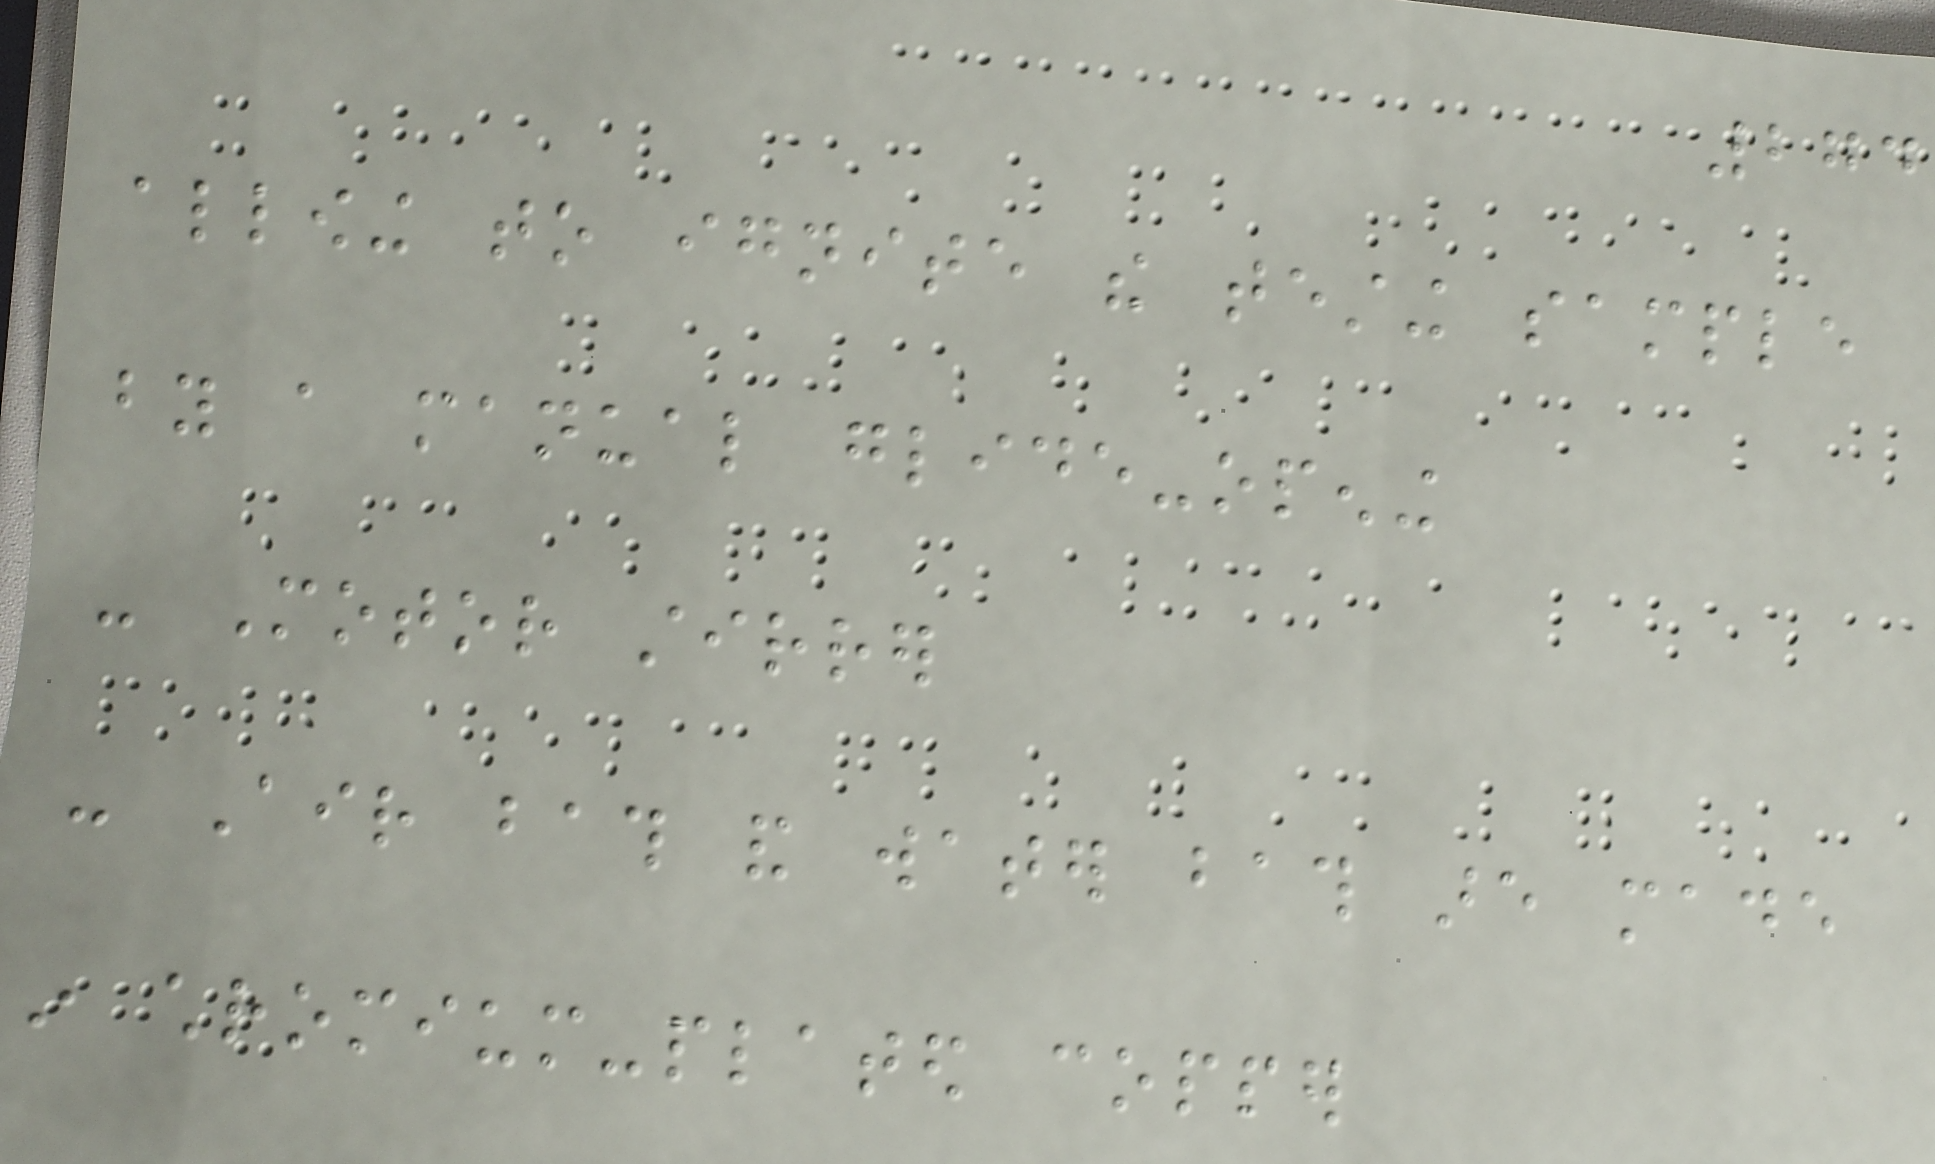274
allowing to ignite the testing sample
by a manual glide-opening
- Motor stirrer
- Air bath and water bath are made
in chromium-plated copper
